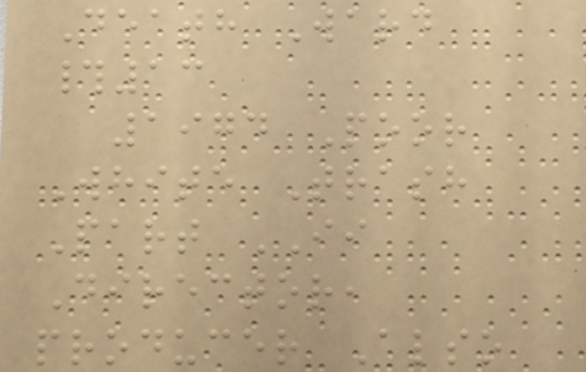Death Ward
#13
1974 Poor
White Trash
Part II
Director,
producer Also
